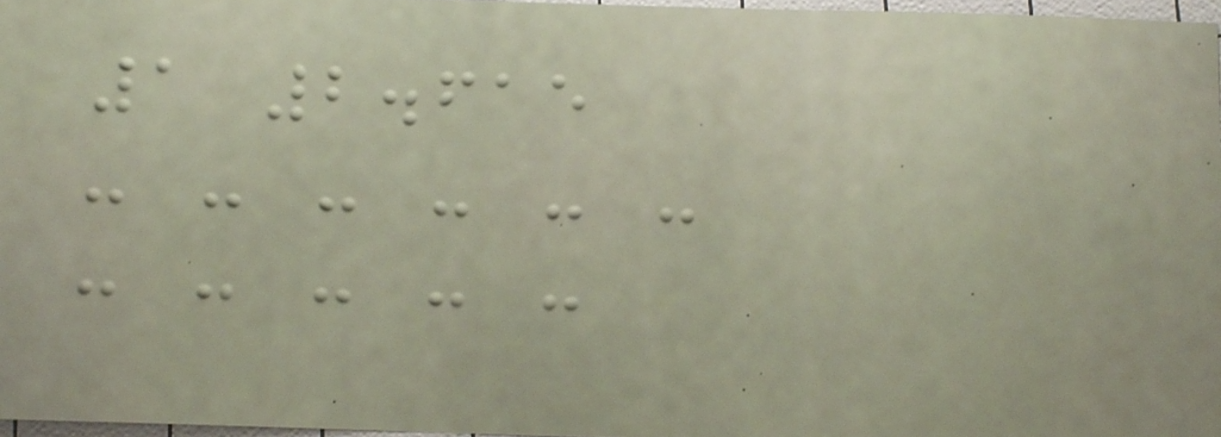1 2.615
- - - - - -
- - - - -
